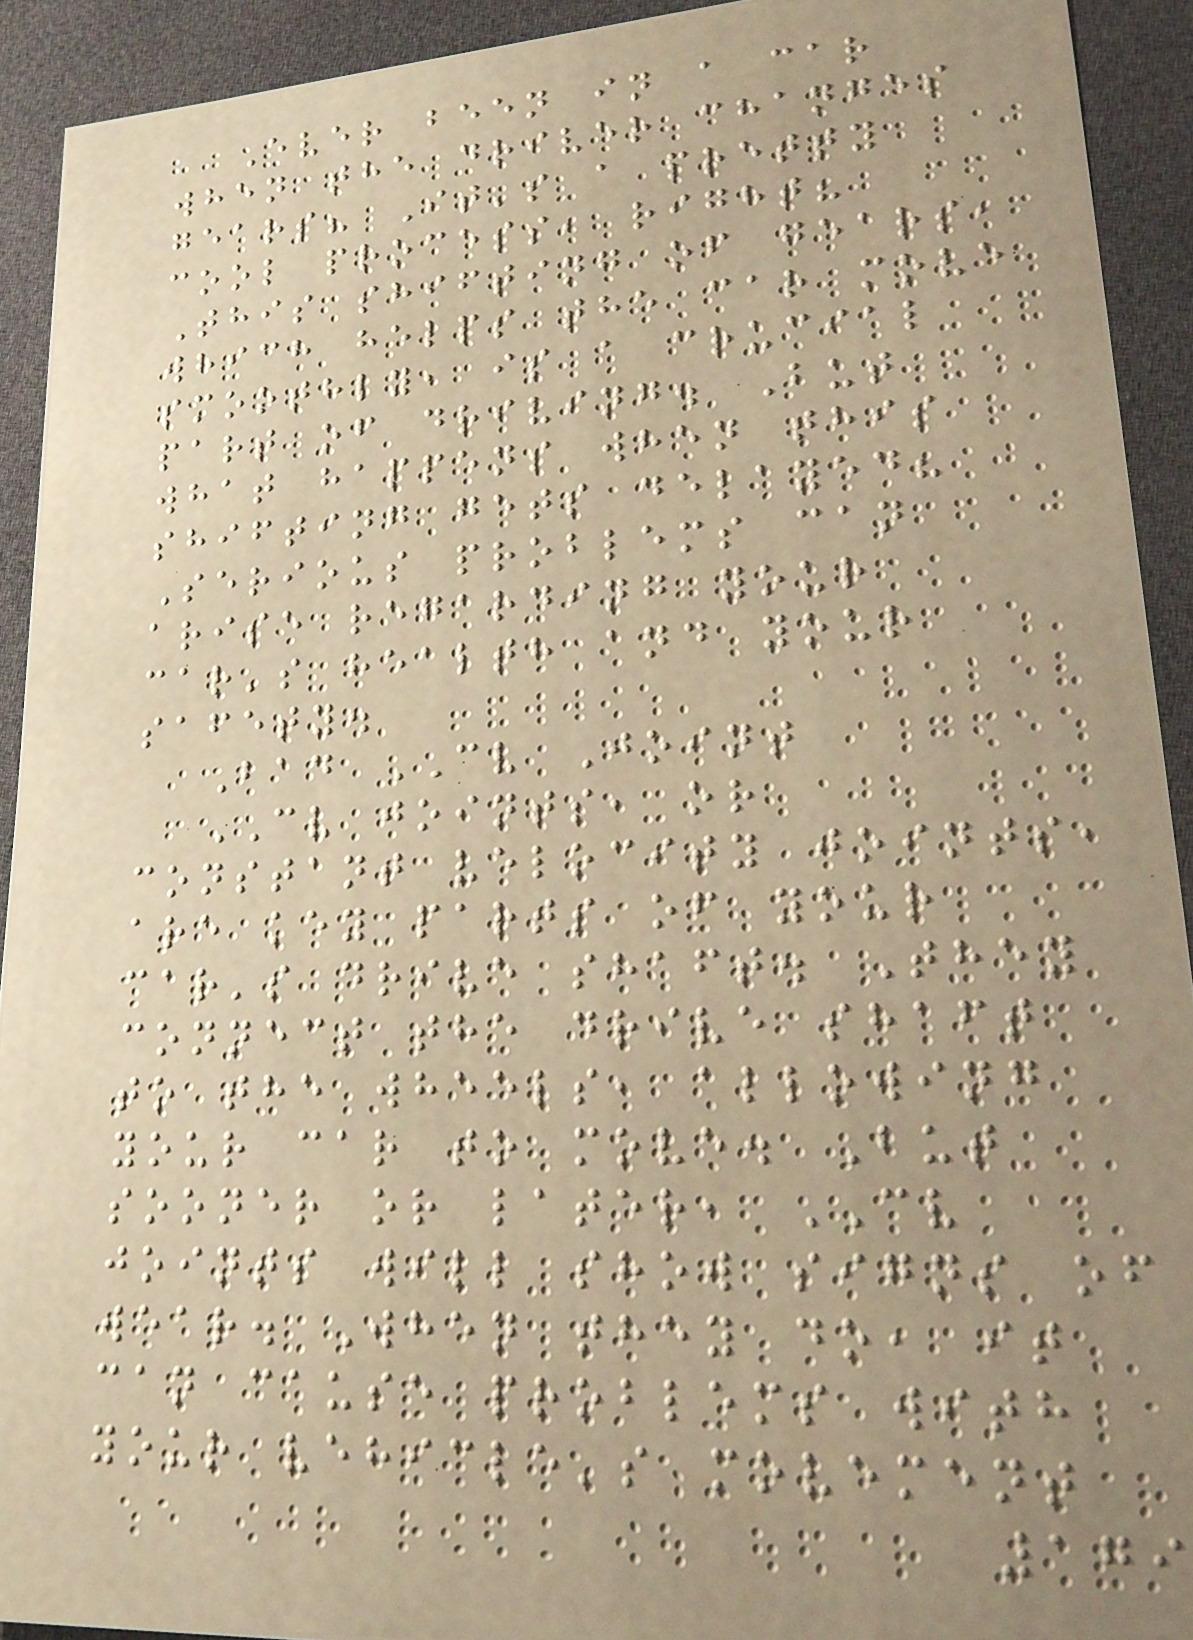Ever been in a car
when the driver changes
gears? It's a pretty
cool process, right?
This shifting of gears,
which helps the car move
smoothly, is a crucial
part of driving. But
what happens when this
shifting gets delayed?
Serious problems can
arise regarding your
car's health and your
safety.
Bad CV Joint
CV joints, or
constant velocity joints,
are key parts of your
car's drive shaft. They
connect the drive shaft
to the wheels, allowing
your car to move. But
sooner or later, CV
joints will show signs of
wear. When they do, it
can cause problems with
your vehicle's movement
179
